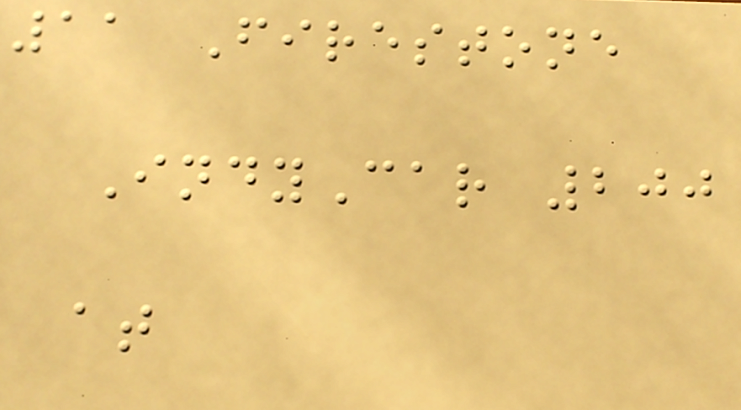11 Firestone
IndyCar 200
at
